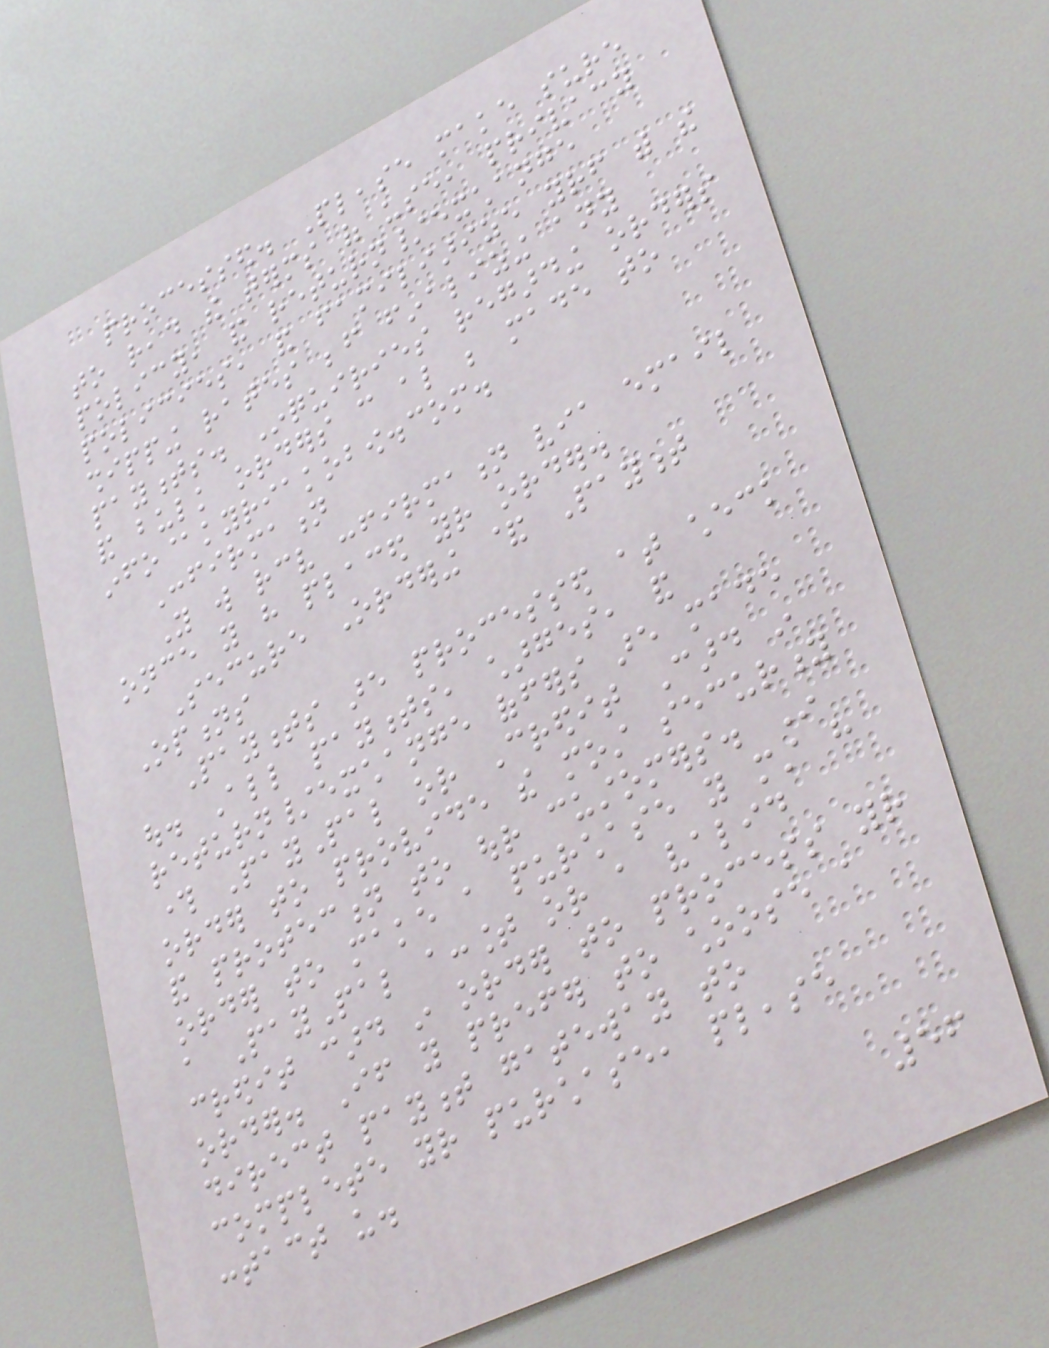processed. Please make sure
to read the terms of use, privacy
policy, and return/exchange
policies, and familiarize yourself with the
shipping rates before finalizing any
payments. Inquiries regarding orders
and bulk orders can also be made to
info@kyriakobow.com.
Confirmation
You will receive confirmation via email
once you have placed your order.
Secure Ordering & Payment
Options
Payments are processed at check
out. All payments, charges, and
return/exchange offers are made
through PayPal or Credit Card in
order to provide the most security
and protection to our customers. In
order to make a purchase you must have
a PayPal account or a valid
credit card in order to process your
order. If you prefer to choose a
direct payment gateway to
complete your purchase, please
contact us.
56
